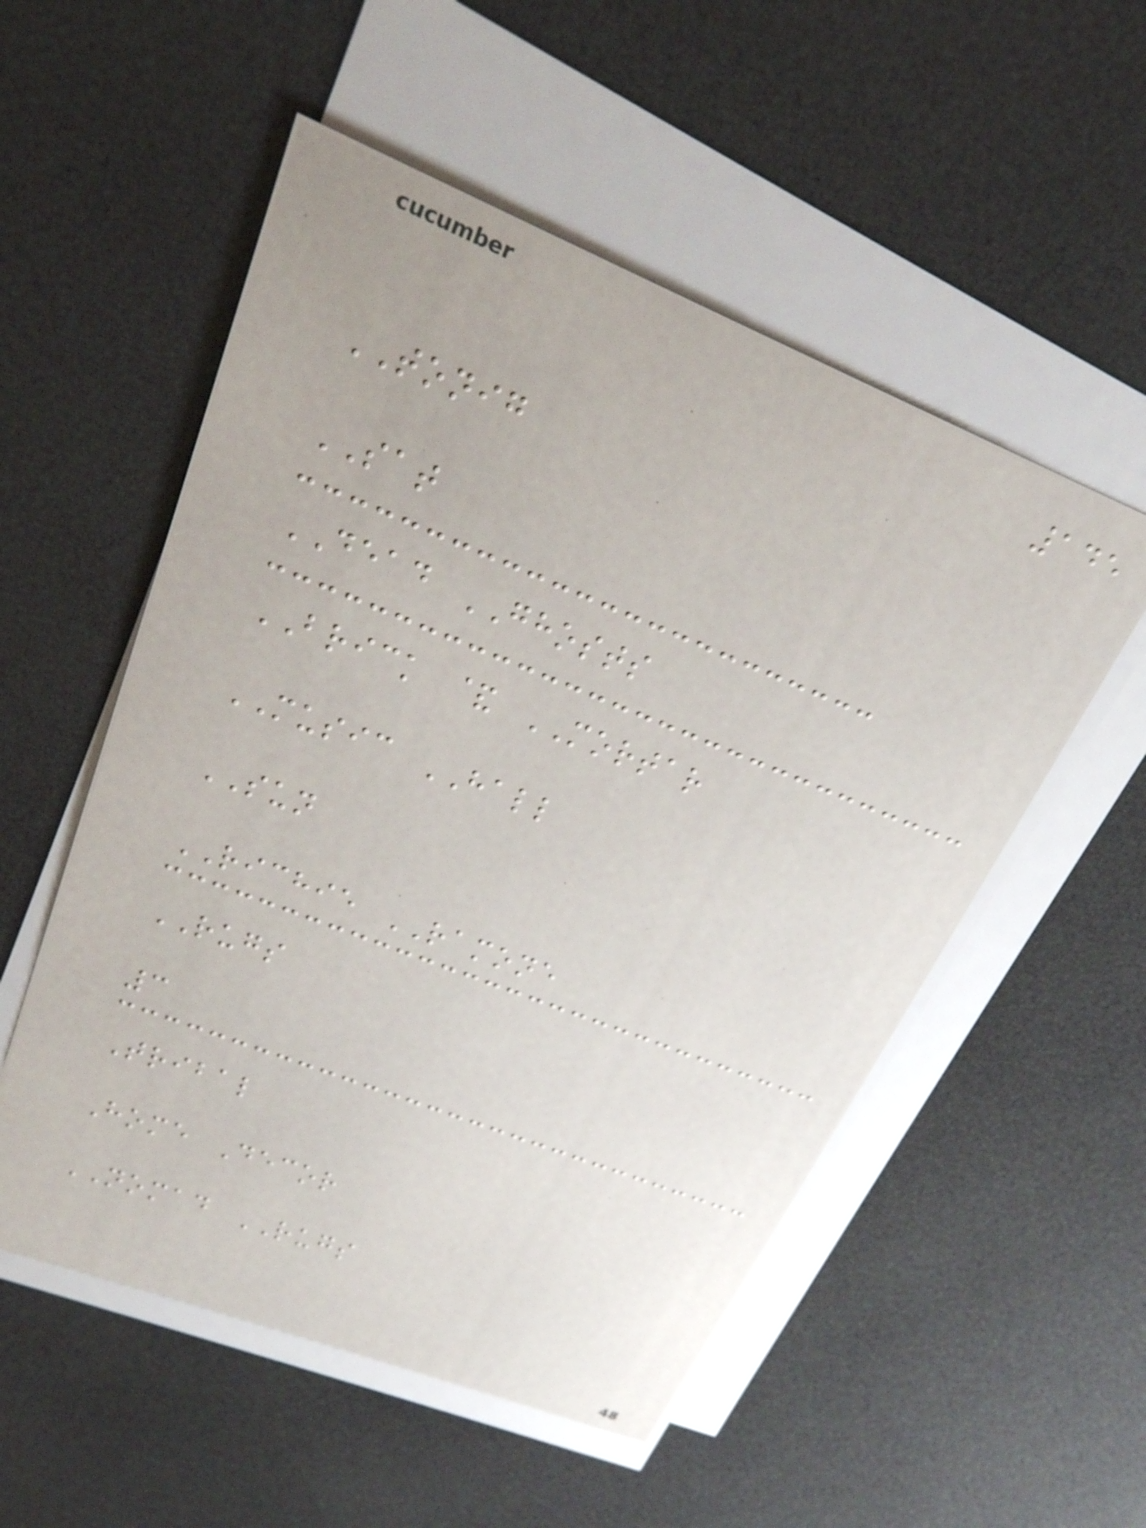145
TONIG
SAT
DEAD GHOSTS
BRICK & MORTAR
MUSIC HALL
SUN
RICHIE RAMONE
RUGS
3
Tribal
Home Decor
NOMAD RUGS
